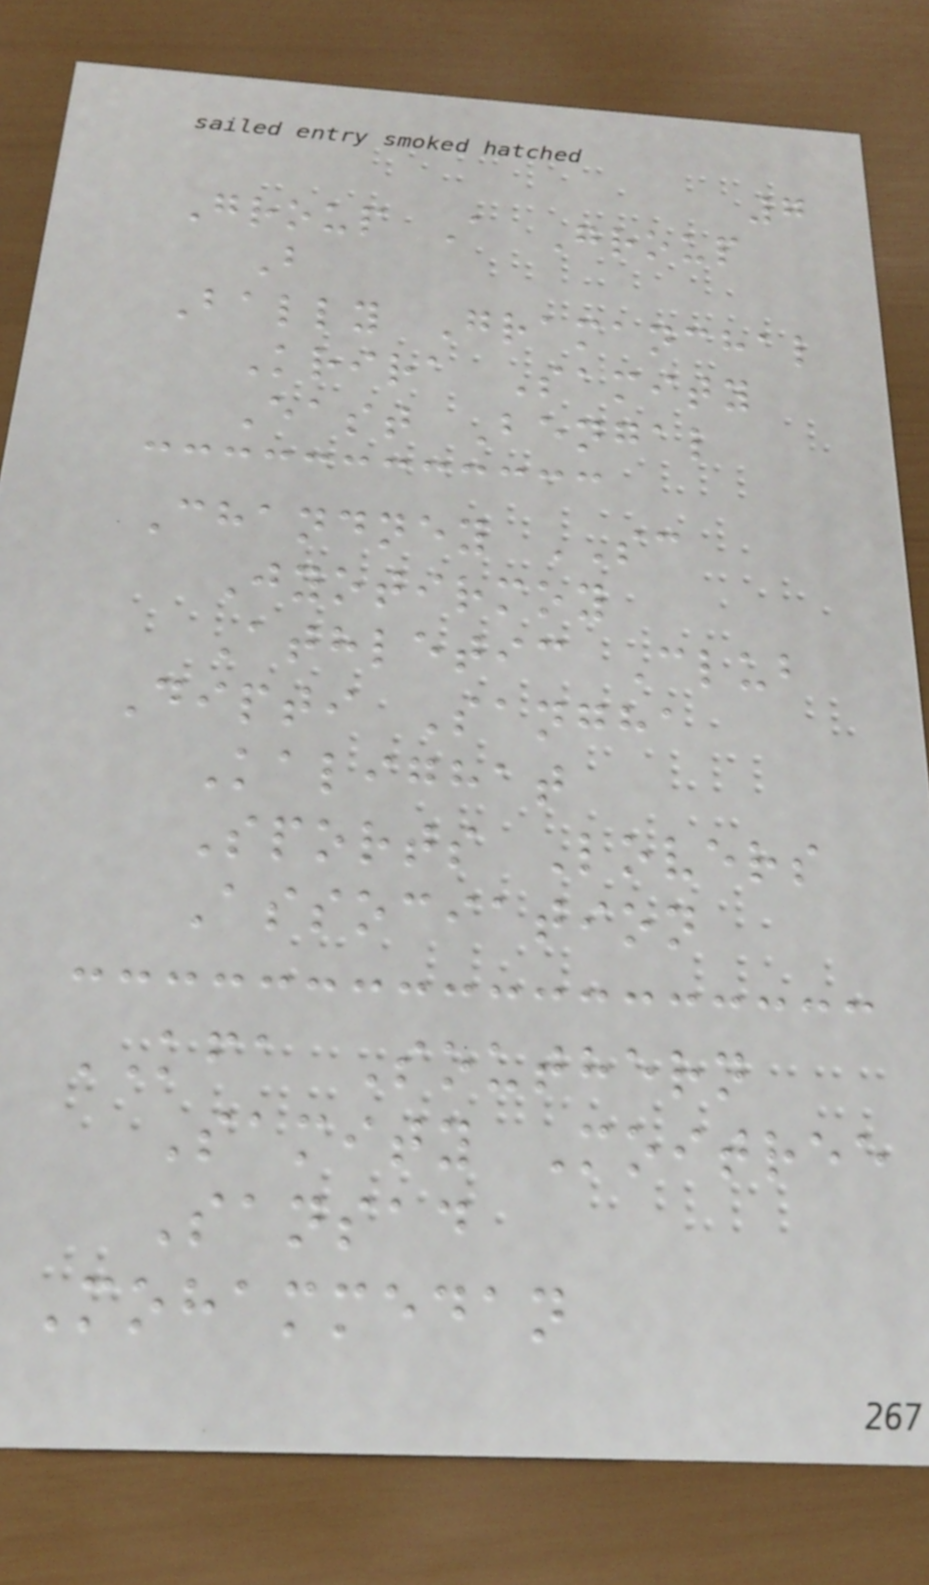7
Group A Group
B
Bally Gramanchal
Krira Samity
East Bengal
Chandney SC
Jyotirmoy
Athletic Club
Dipti Sangha
Kalighat
Sports Lovers
Association
KFA Southern
Samity Moitree
Sansad
Mohammedan
